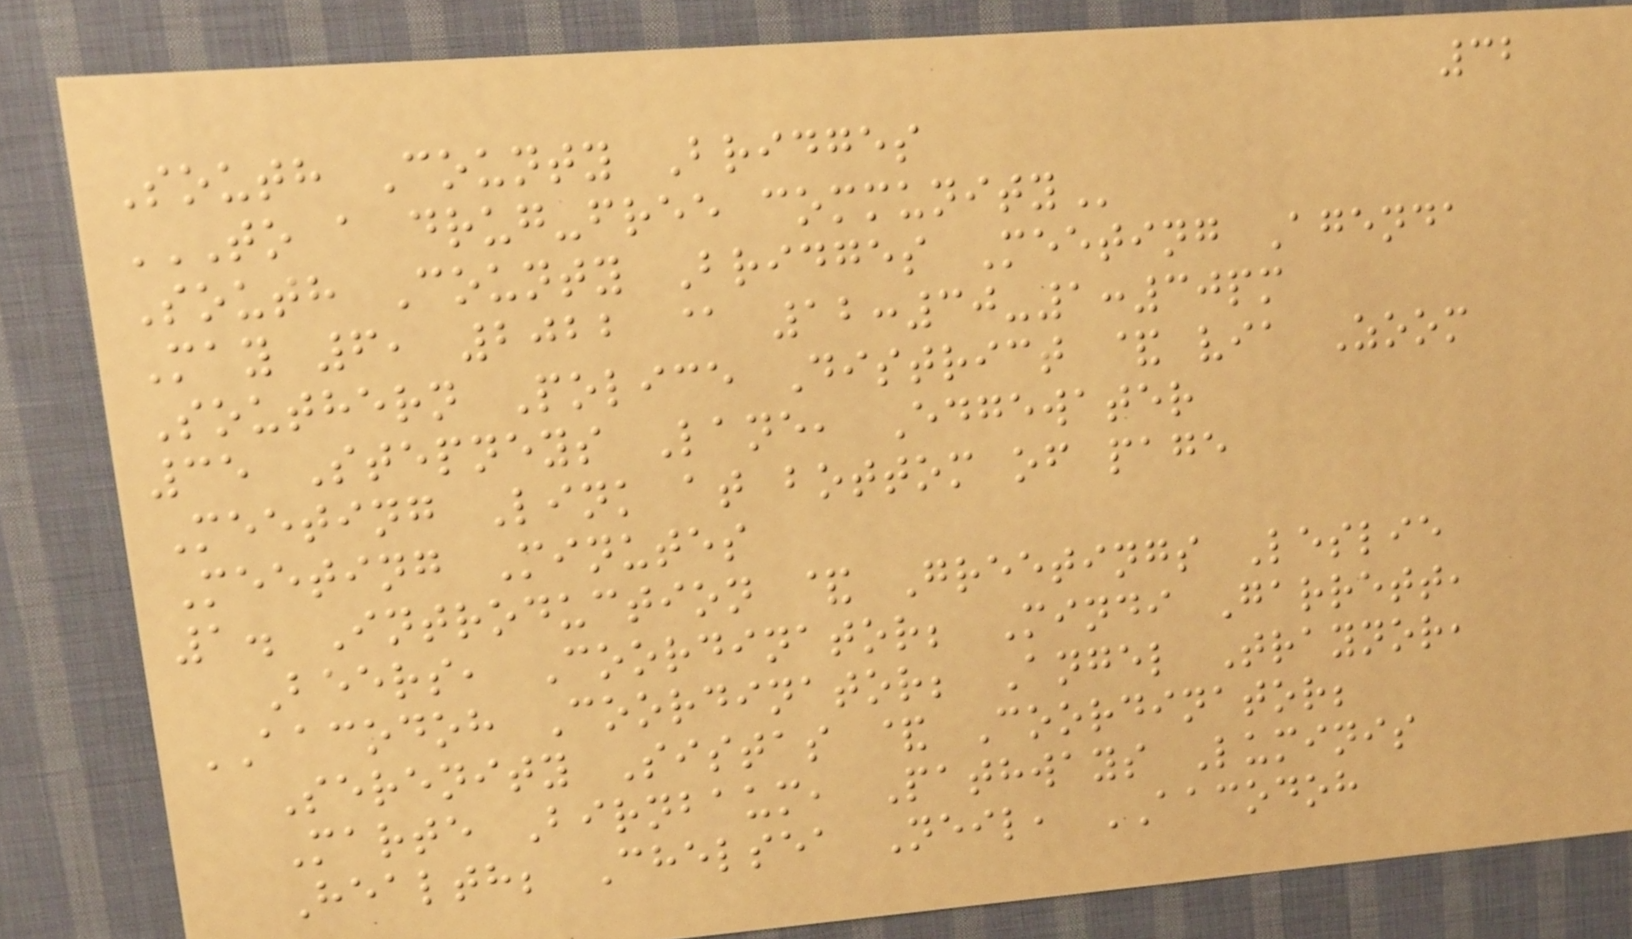32
South County Bridges
TO A DRUG-FREE COMMUNITY
South County Bridges Meeting Agenda
May 6, 2022 @ 12:30-1:30pm
Southern Police District & via Zoom
35 Stepneys Lane, Edgewater
Meeting Link at bottom of page
Meeting Minutes
1. Introduction & Greetings Leslie
Beers, Coordinator; Mindi Garrett,
AACODOH Coordinator; Angel Traynor,
Serenity Sistas & Coordinator;
Marte Birnbaum, Pathways Luminis
Health; Chelsea Neil, AACODOH
